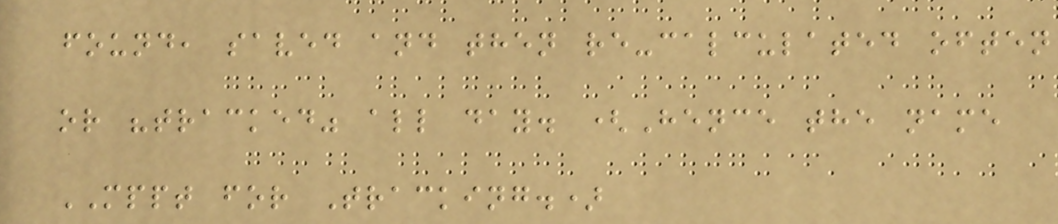found, saved and then re-calculated often
or "tracked" all day. (Hence the name
MPPT for Tracking.)
